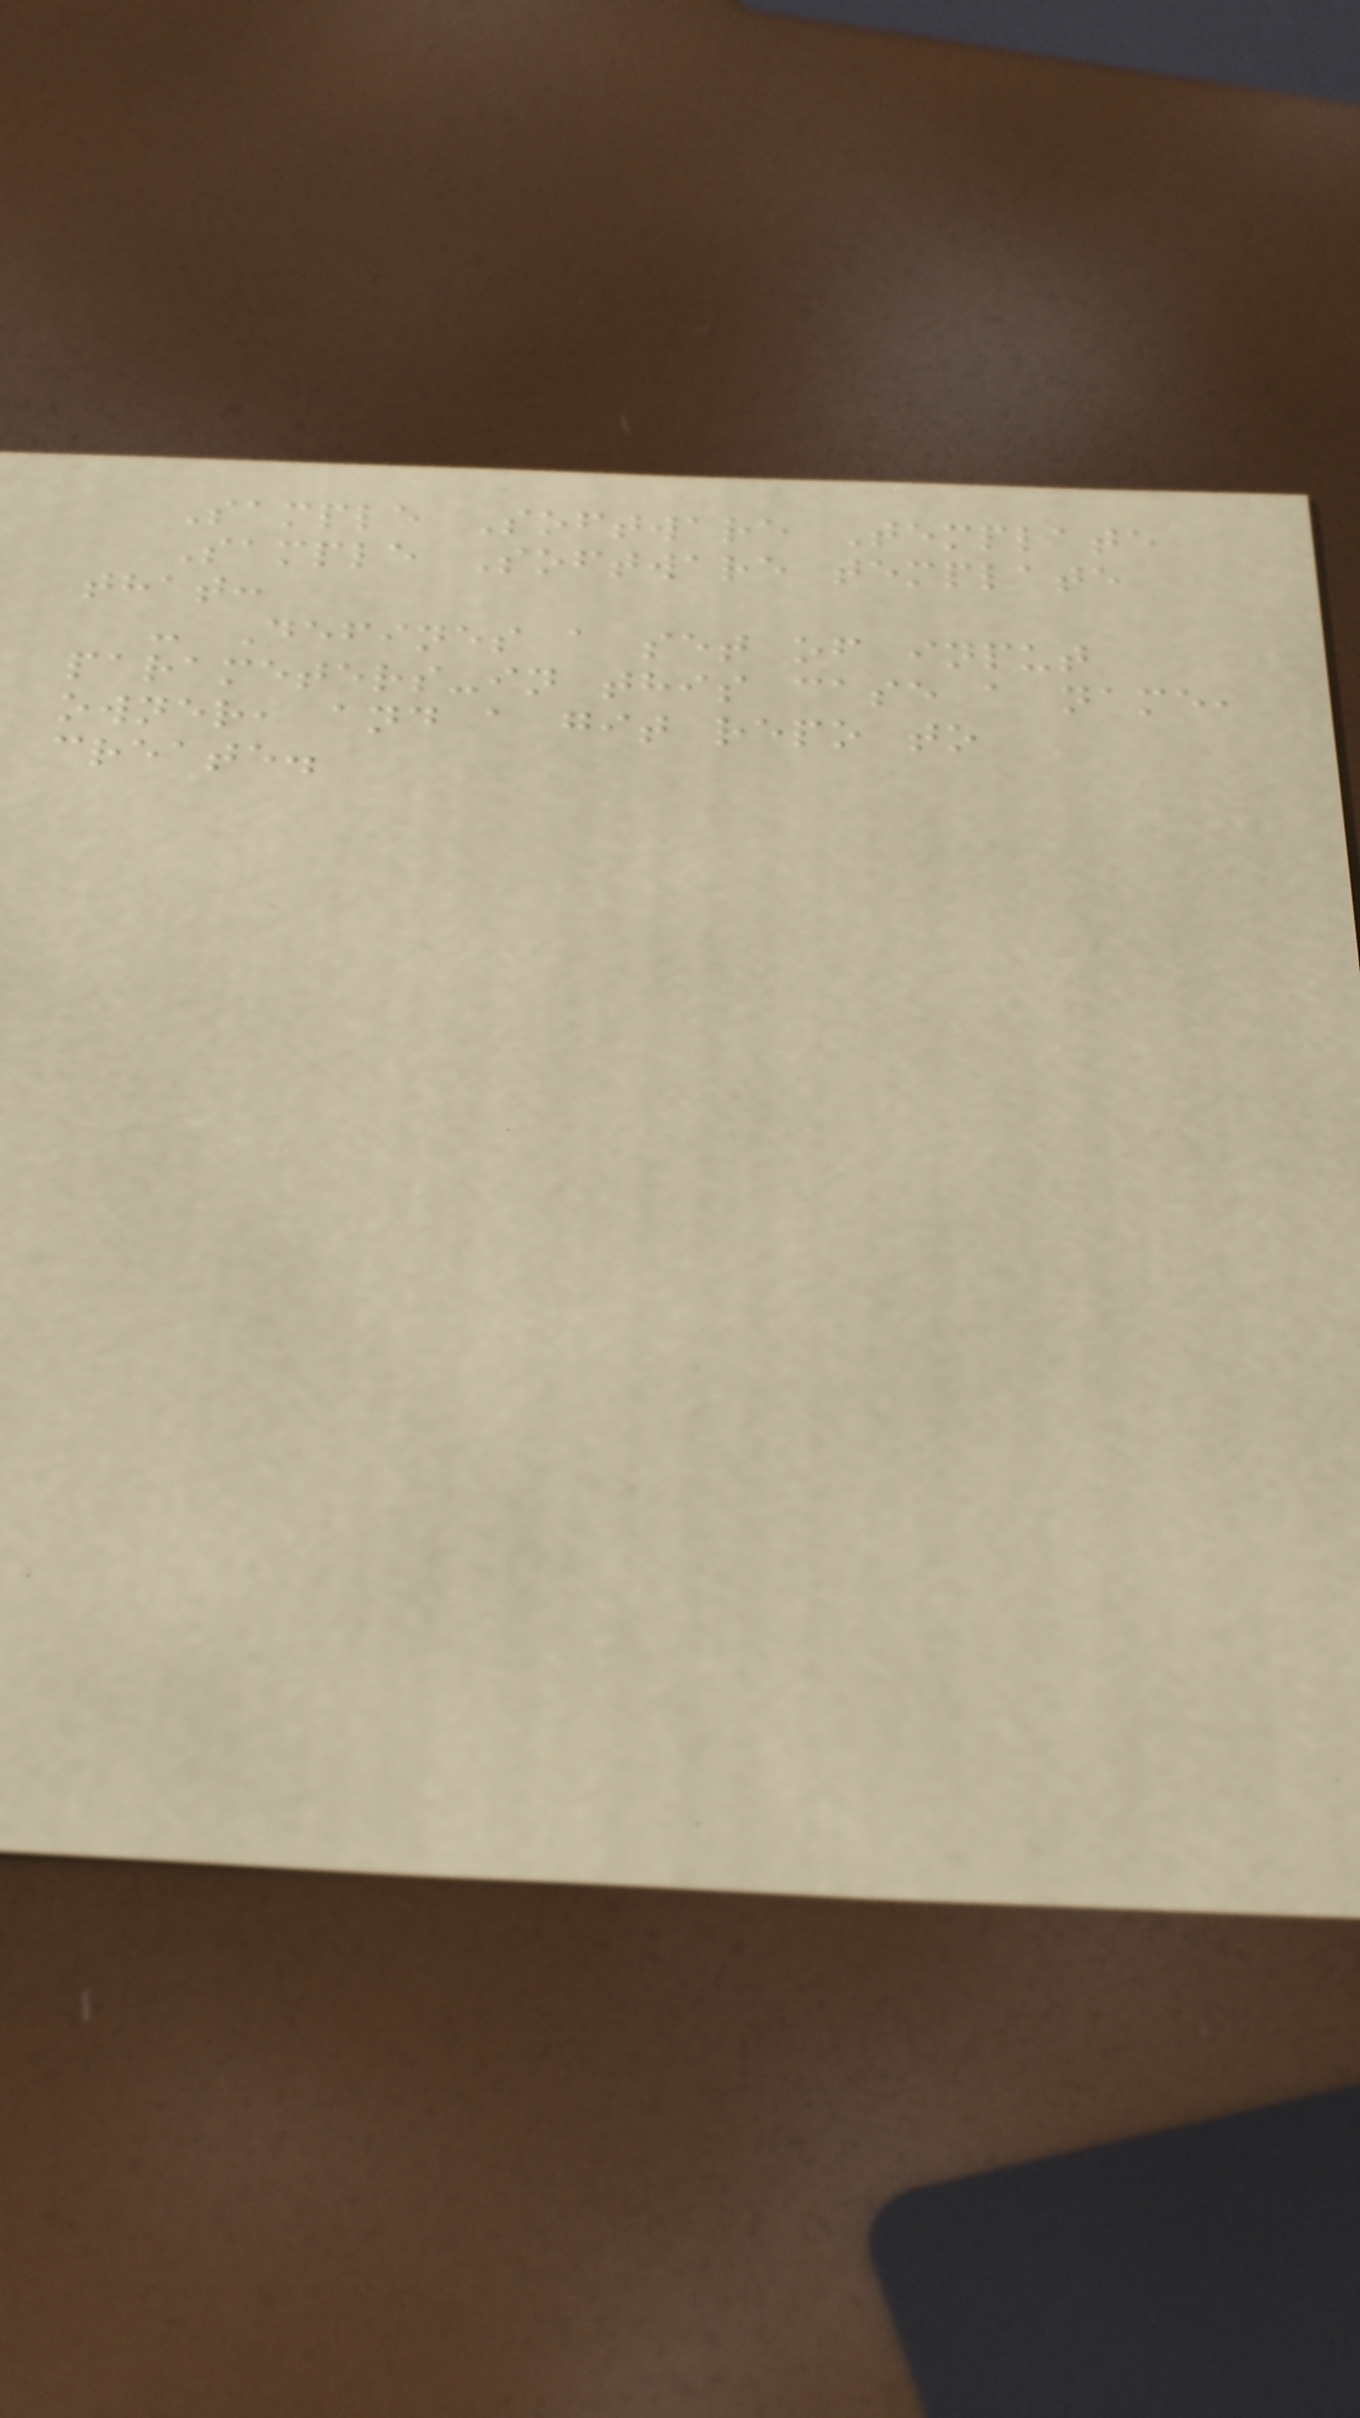Sample Software Template
Sample Software template
that:
- Defines a set of input
parameters-in this case a name,
owner, and a git repo to
create.
